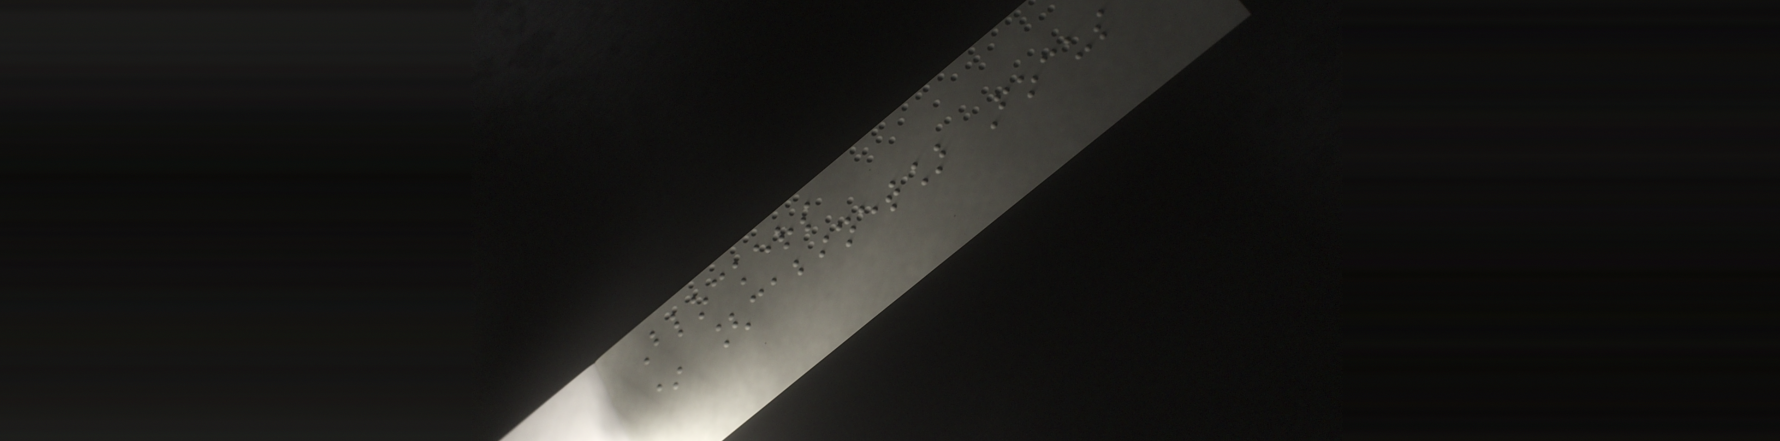Blockers
* [cabinet] Focus
